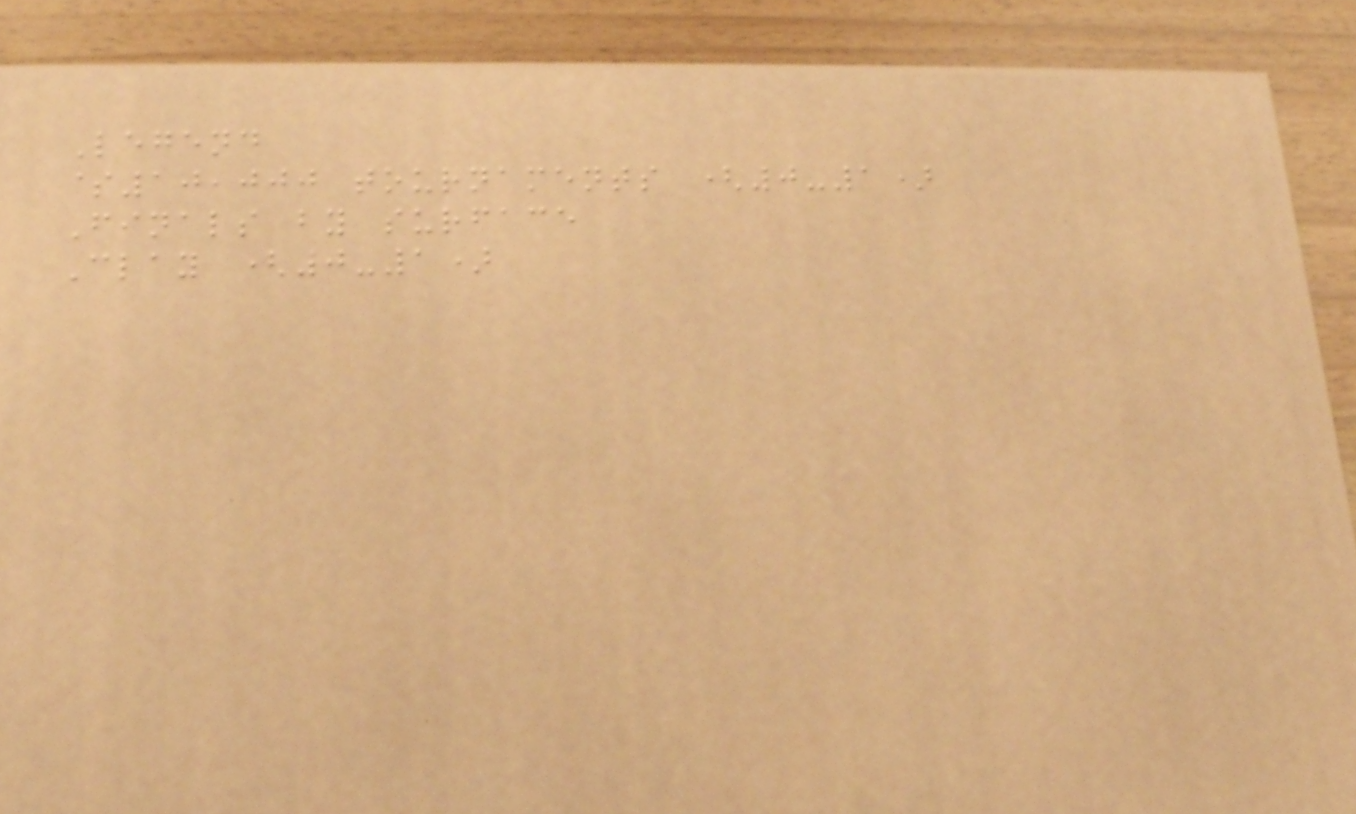Legend
$10,000 tournaments (0-1)
Finals by surface
Clay (0-1)
